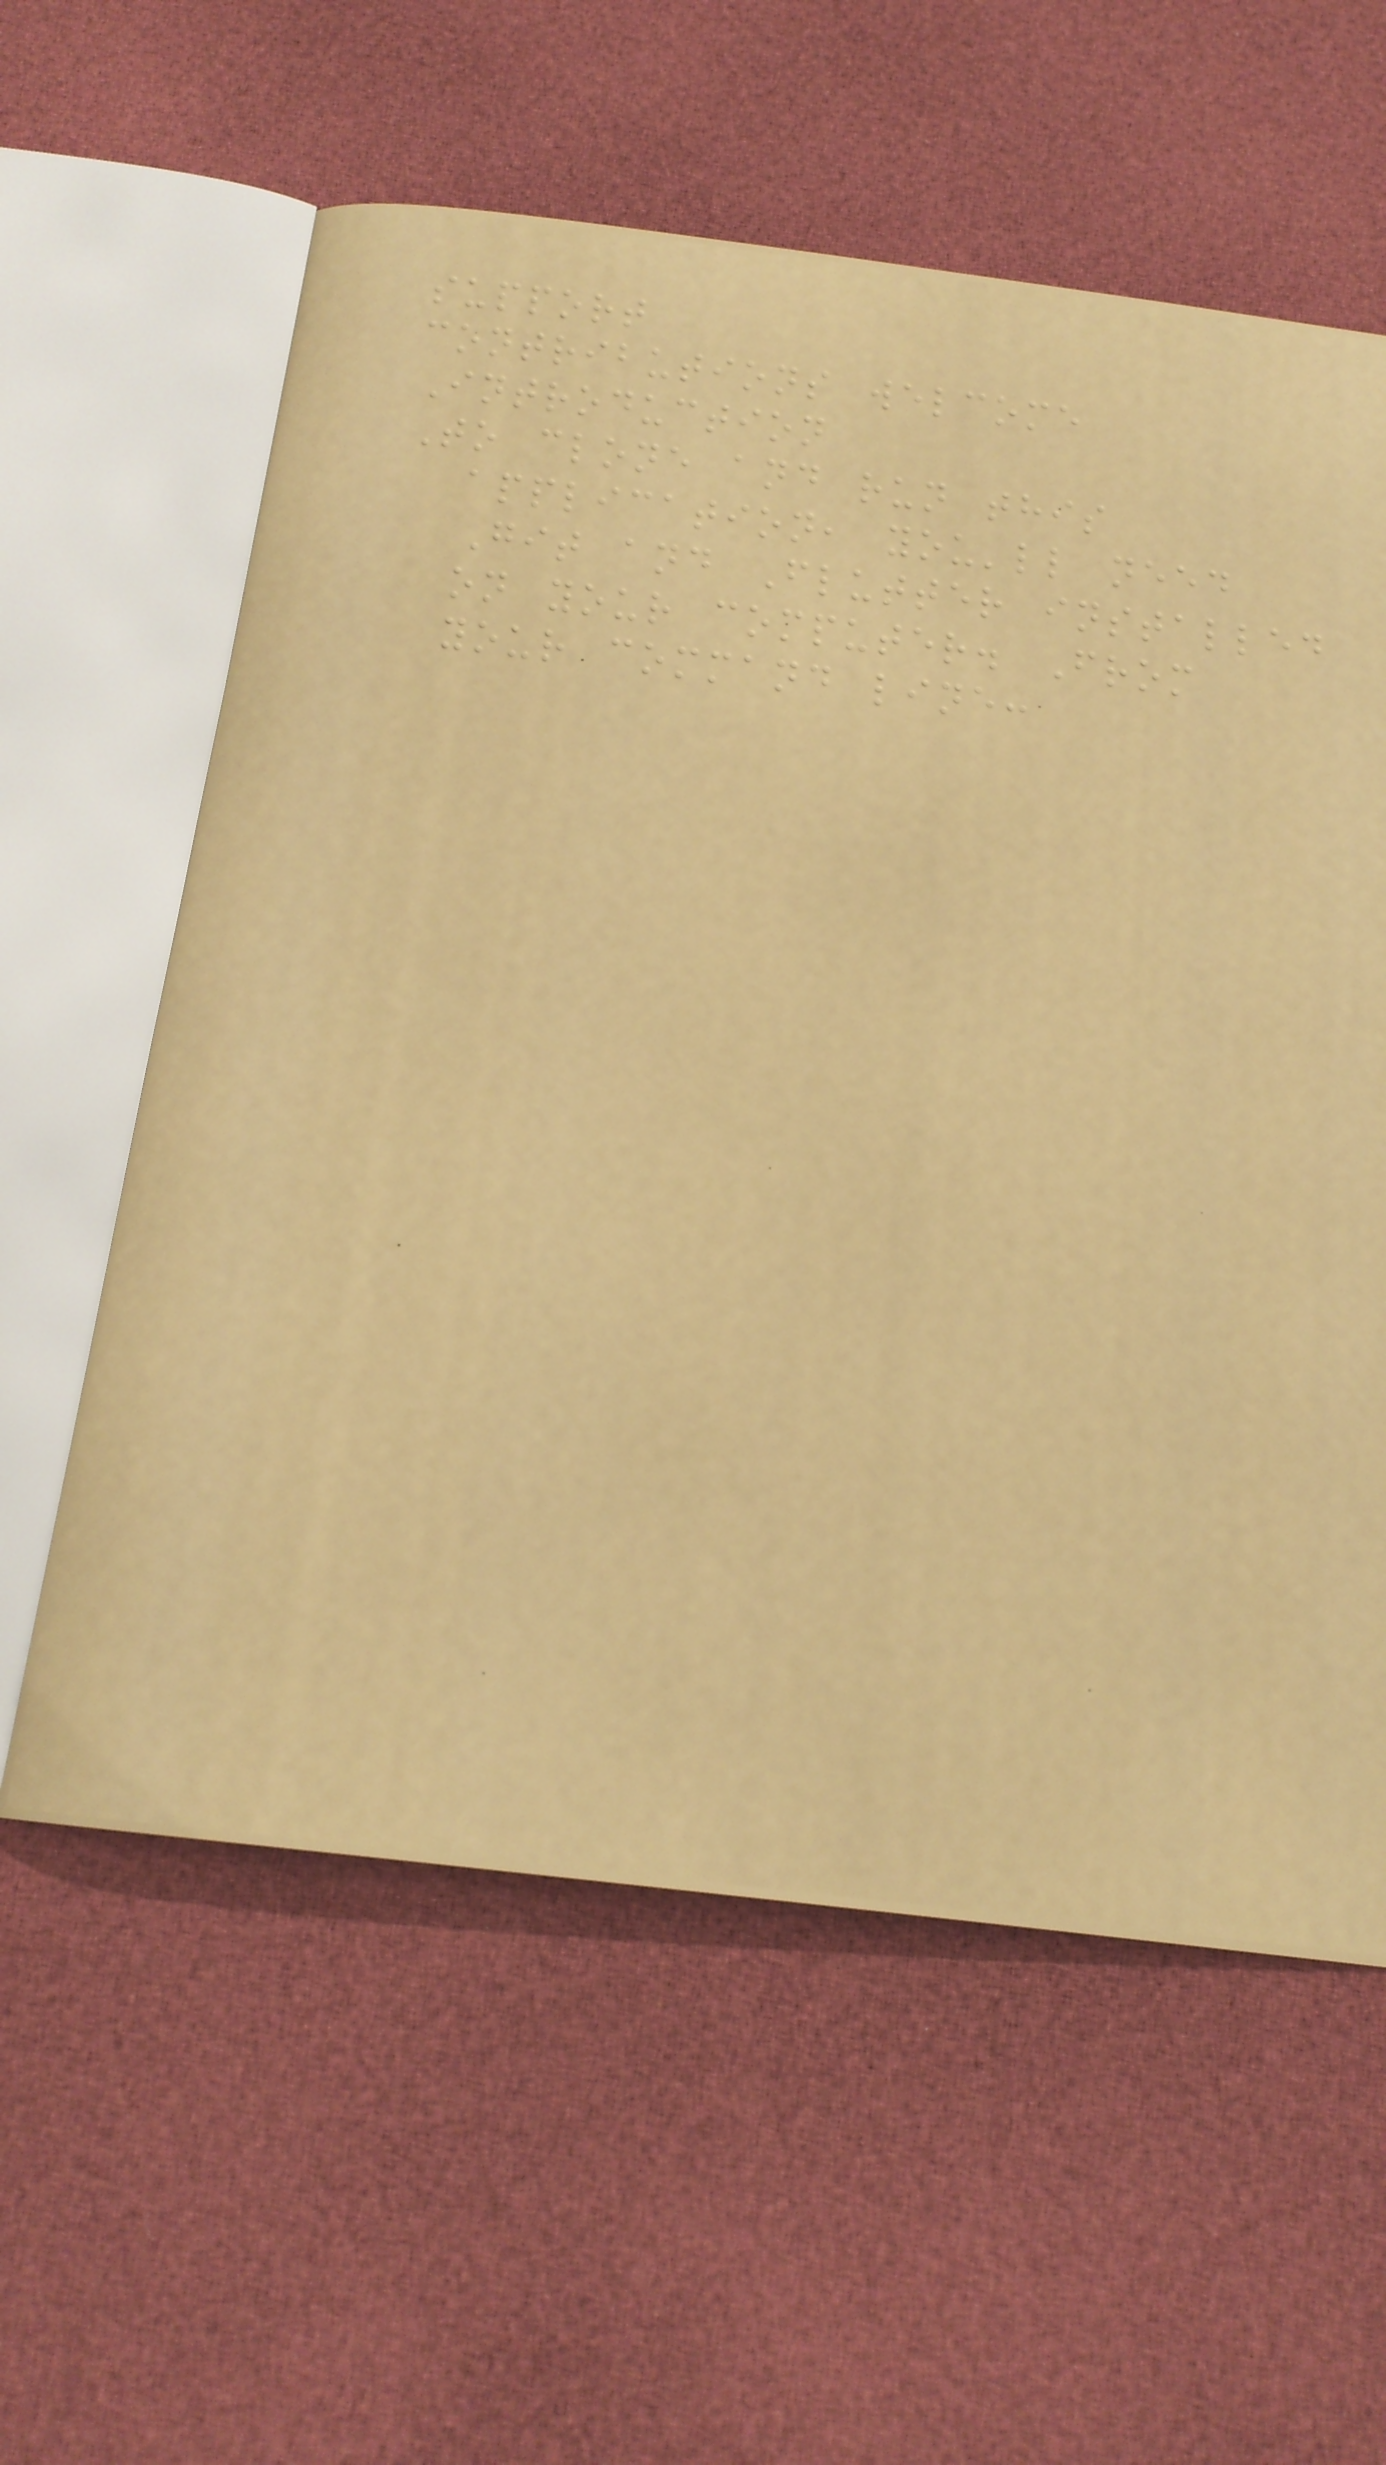support
contributions welcome
Introduction
To clone and run this
application, you'll need
Git and Flutter installed
on your computer. From
your command line:
